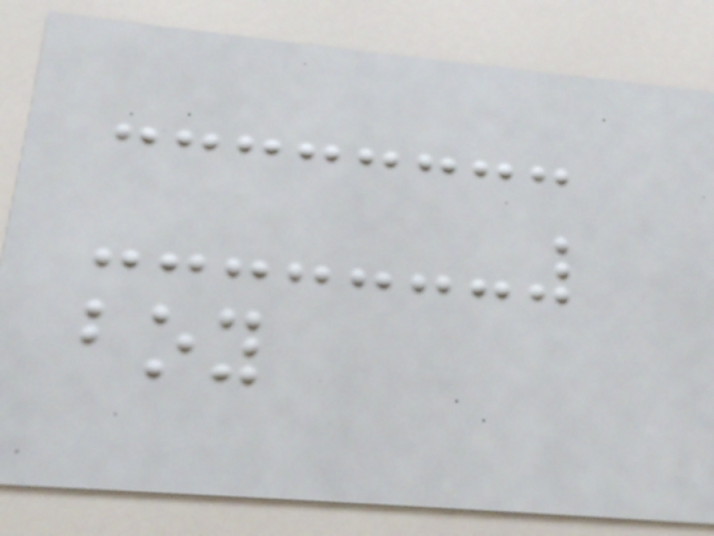boy
